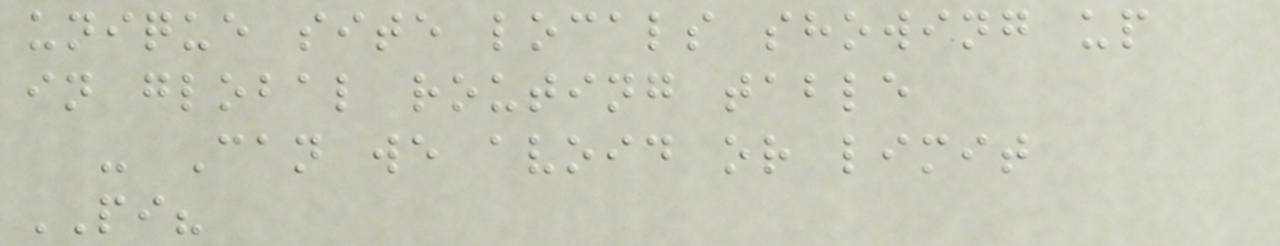unique site locals showing up
in global routing table
- Can we avoid or limit
PI?
